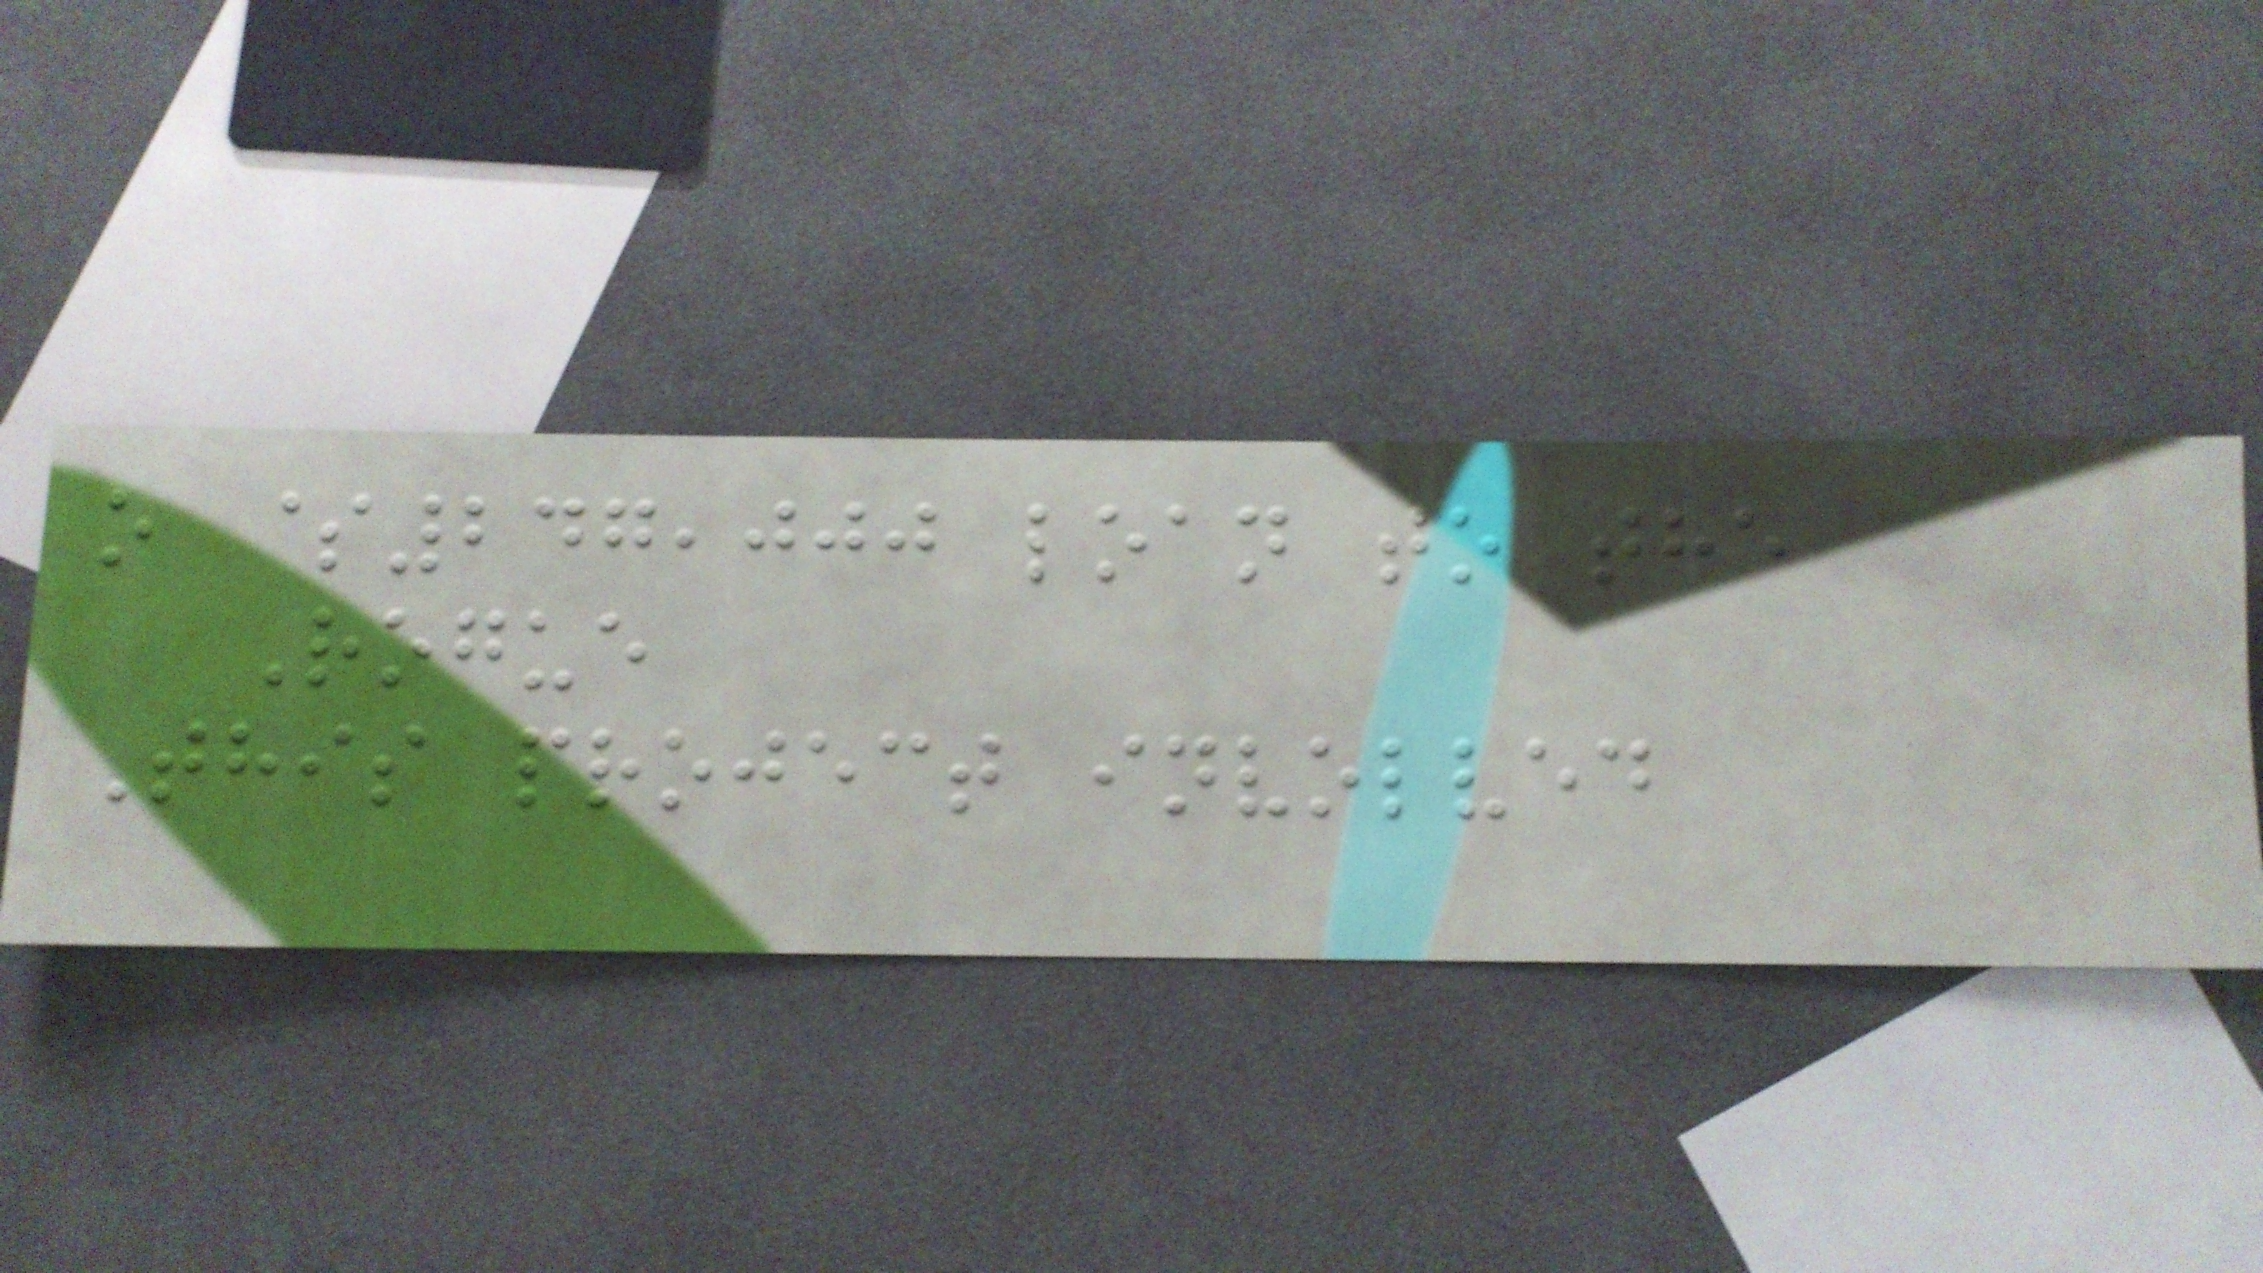o $247,000 loan to the
Rogue
This project involved
